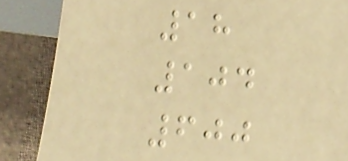18
104
600
